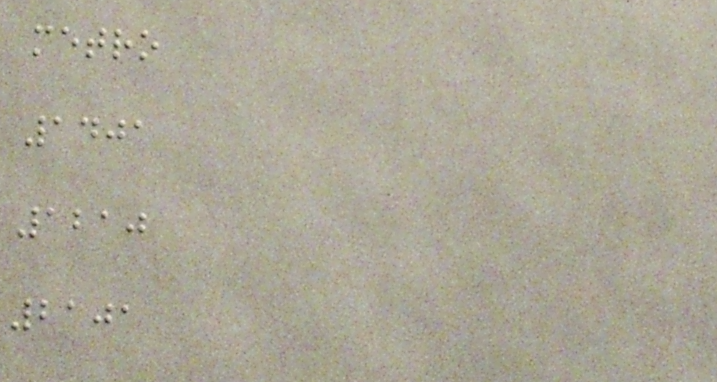metro
1401
1210
2101
